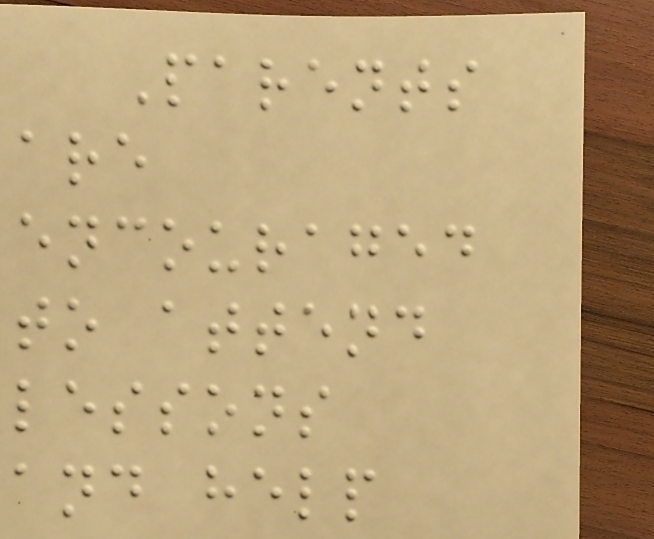Parents
are
encouraged
to attend
lessons
and help
